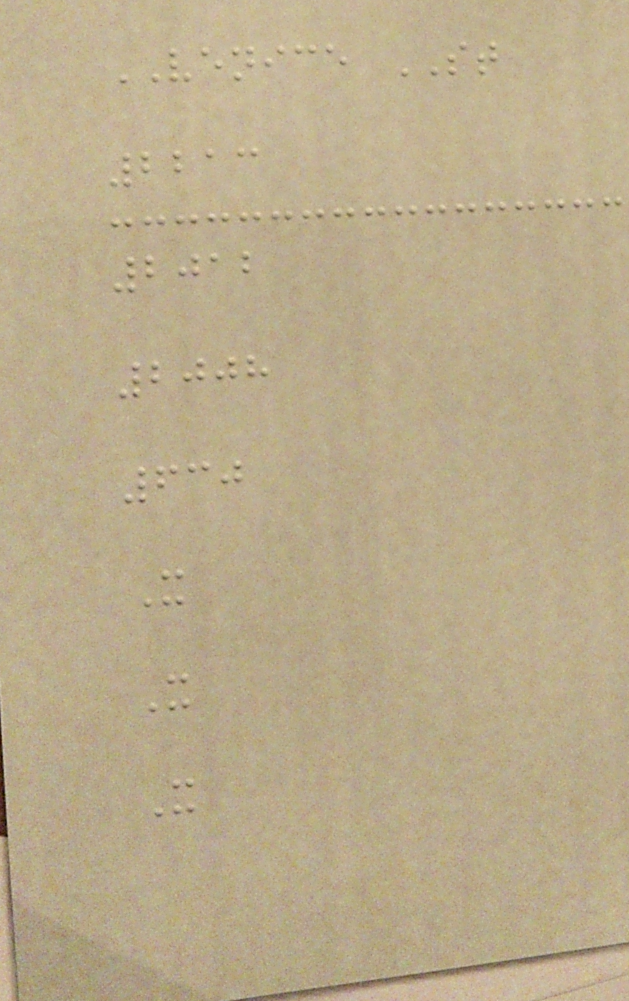VENICE ST
2213
2012
2008
630
X
X
X
